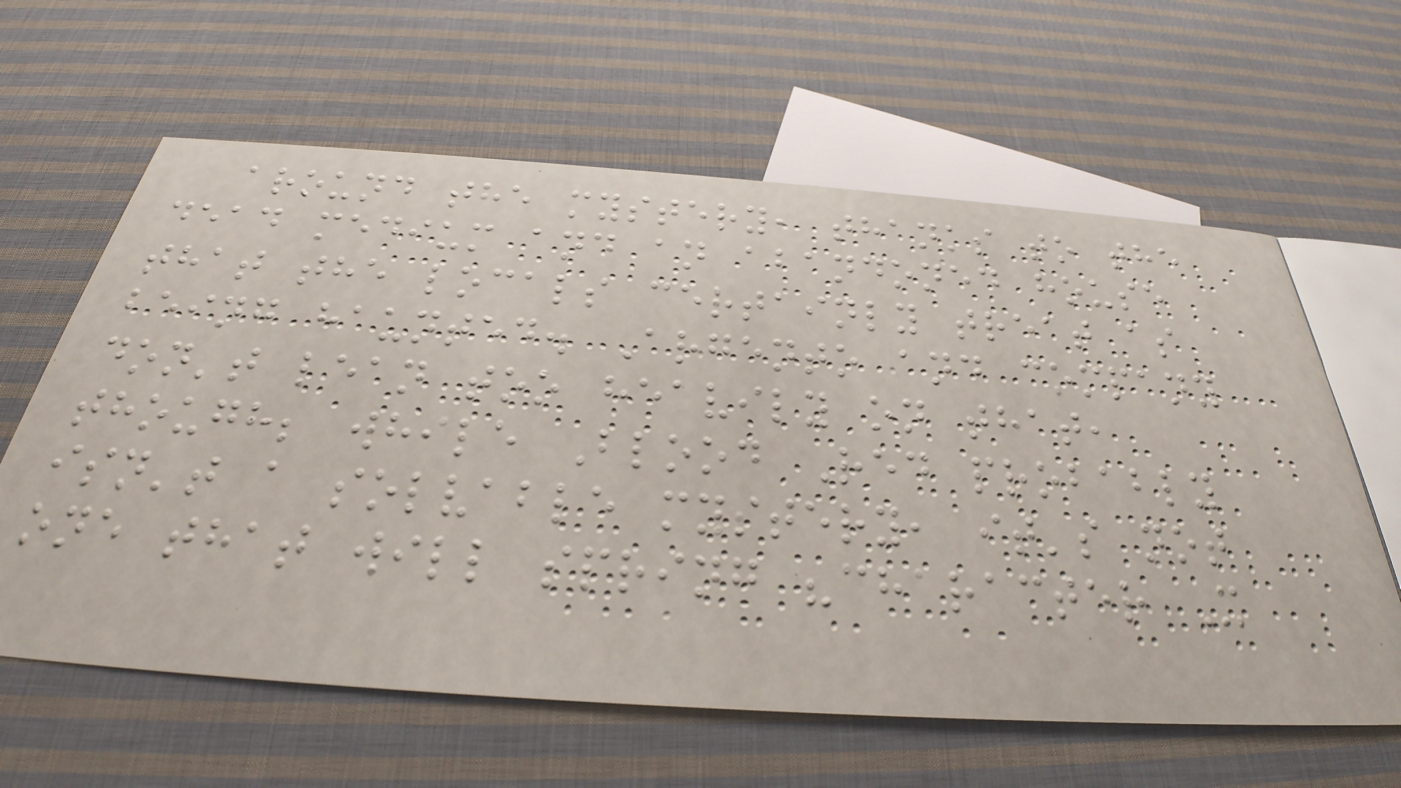around the mystery, thanks to the
dead medium and an abandoned house
that the locals certainly treat as
being haunted. Argento and company
don't lean too heavily on that,
though; while Blood Red probably
isn't a solvable mystery, it's not
one that will spring "character X
